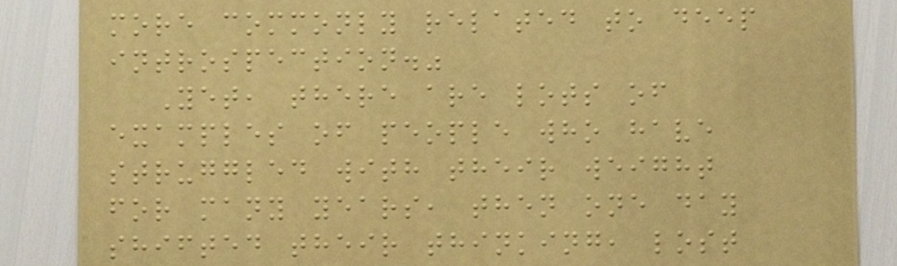more commonly related to deep
introspection."
Yet, there are lots of
examples of people who have
struggled with their weight
for many years, then one day
shifted their thinking, lost
